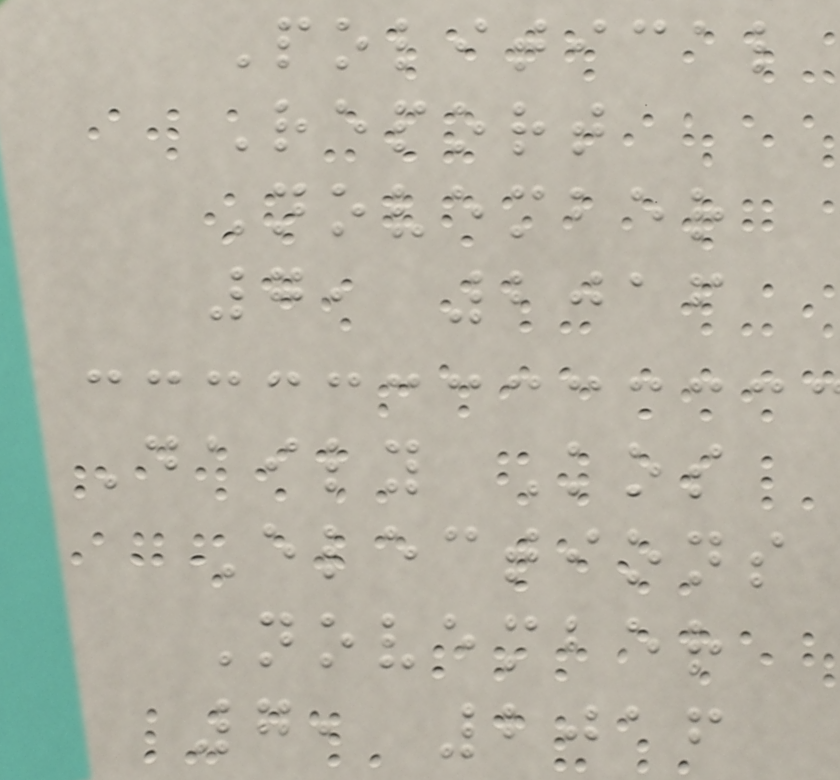Political
Report
November
7, 2016
Daily Kos
Elections
November
7, 2016
